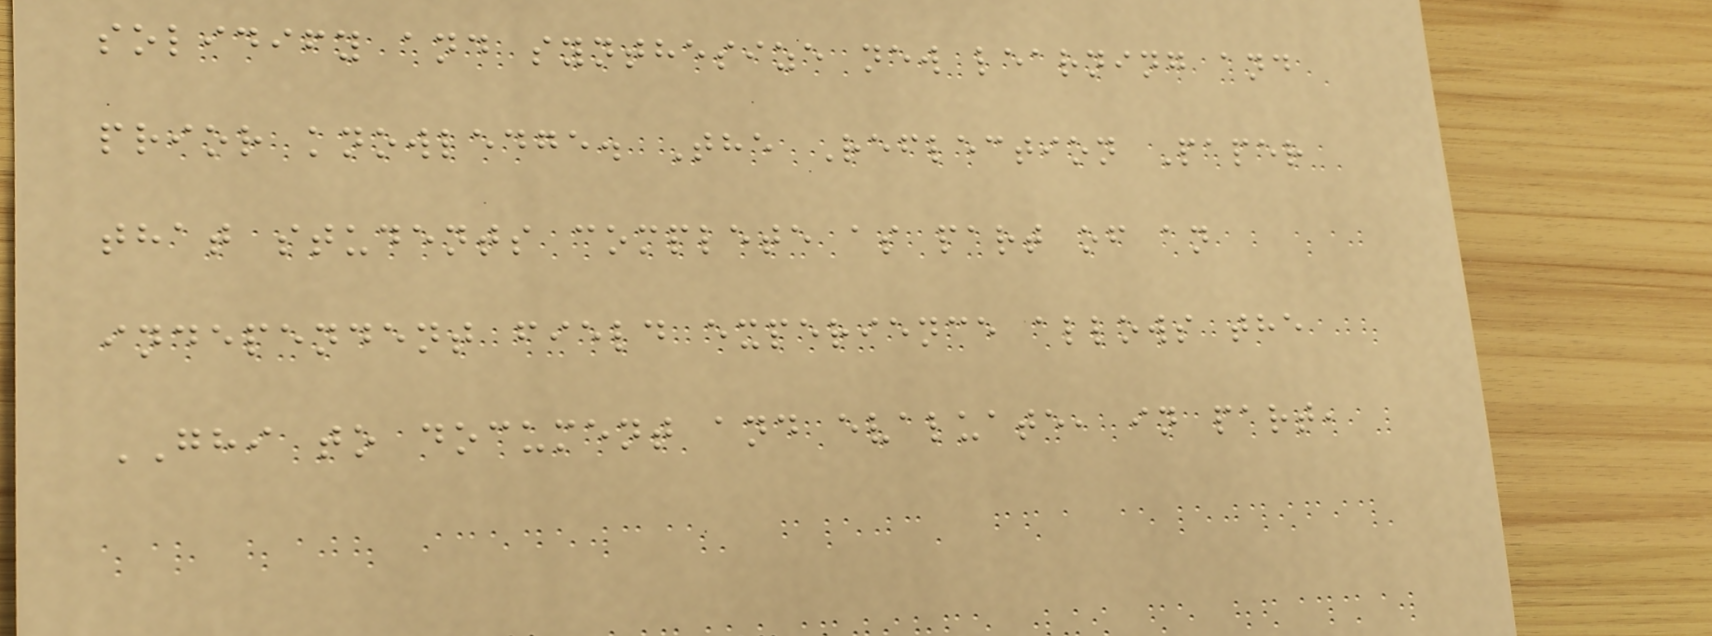solidify and synthesize new learning and
prior knowledge. The Reflection Paper
that students complete as part of an
independent field experience allows the
GHI to document and evaluate, in part,
